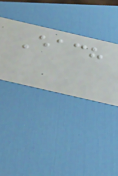Each
